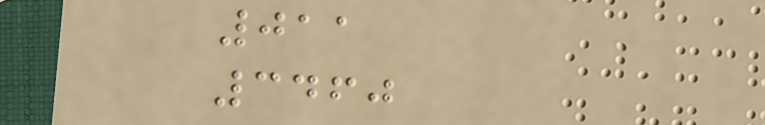011
3460
